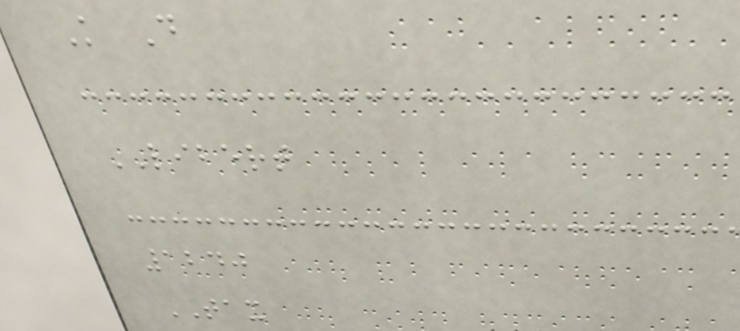K D
LIBERT
1240
TAX
